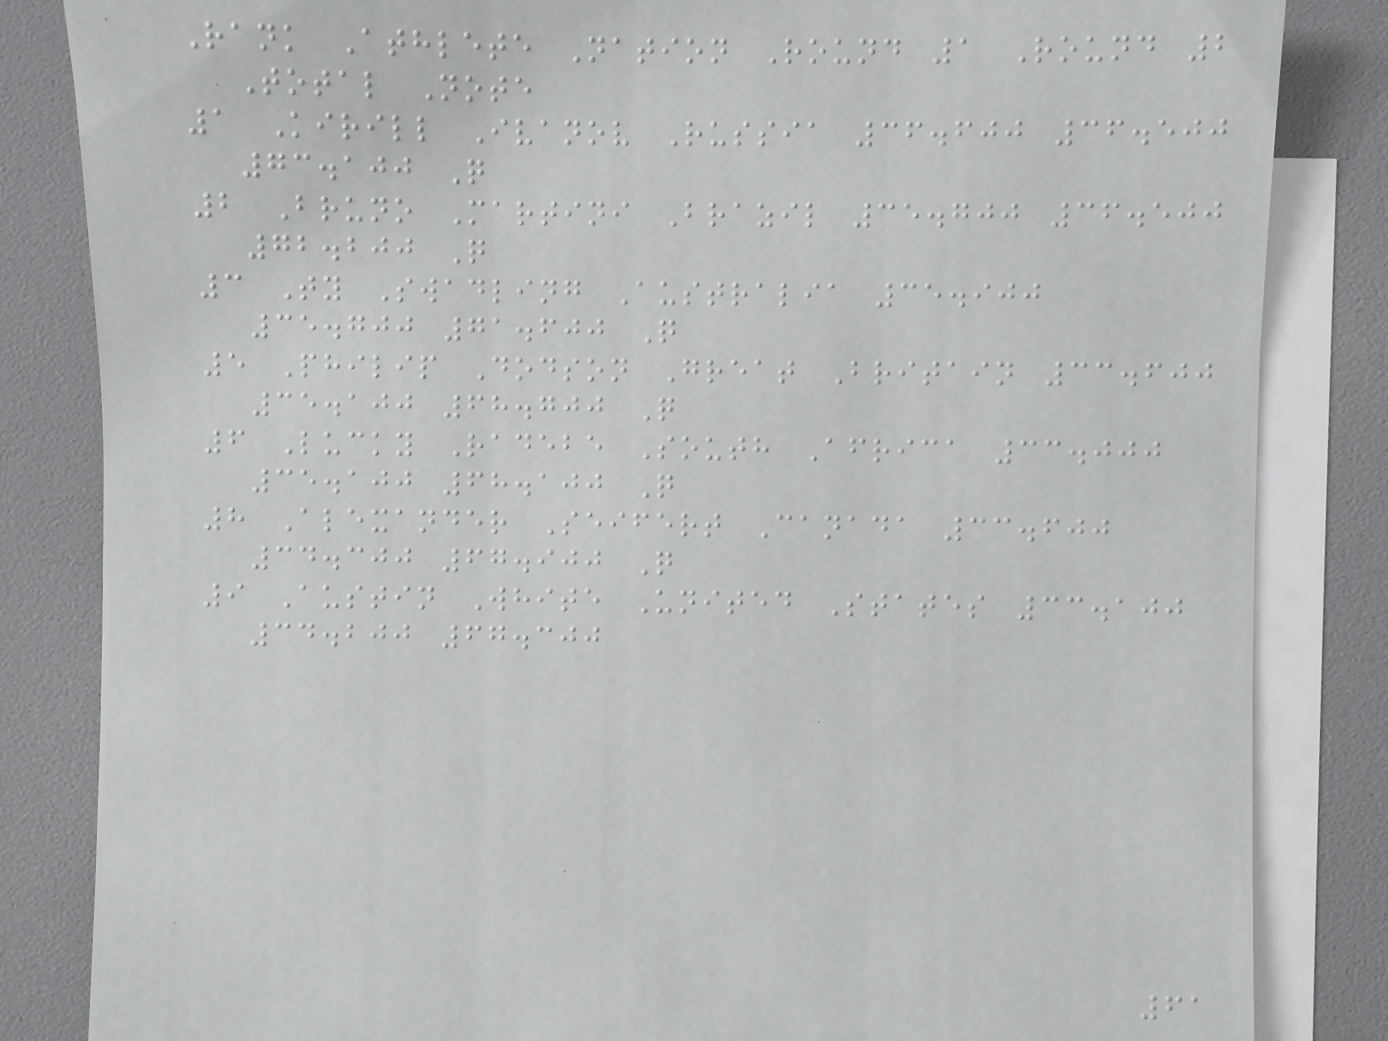Rank Athlete Nation Round 1 Round 2
Total Note
1 Kirill Ivanov Russia 36.600 36.500
73.100 Q
2 Bruno Martini Brazil 35.700 36.500
72.200 Q
3 Ty Swadling Australia 35.900
35.700 71.600 Q
5 Philip Dodson Great Britain 33.600
35.100 68.700 Q
6 Lucky Radebe South Africa 33.000
35.100 68.100 Q
8 Alexander Seifert Canada 33.600
34.300 67.900 Q
9 Austin White United States 33.100
34.200 67.300
61
